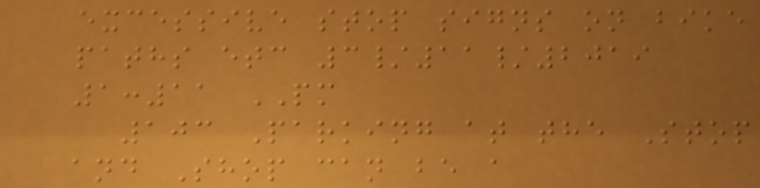excessive stop signs on bike
paths etc 3/11/2019
1:11 PM
103 Parking at the Stop
and Shop can be a
